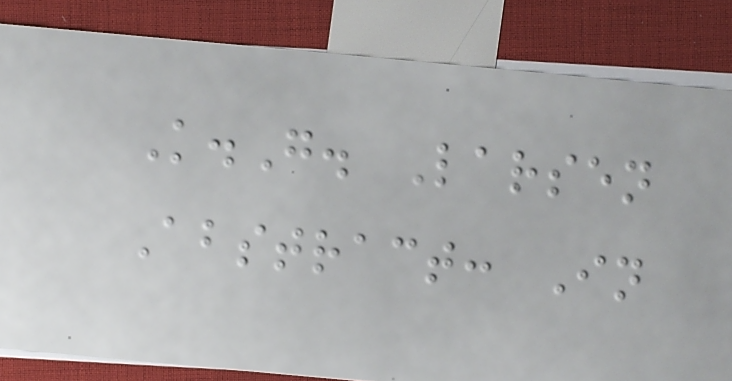K.G. Larsen
Abstract: In
